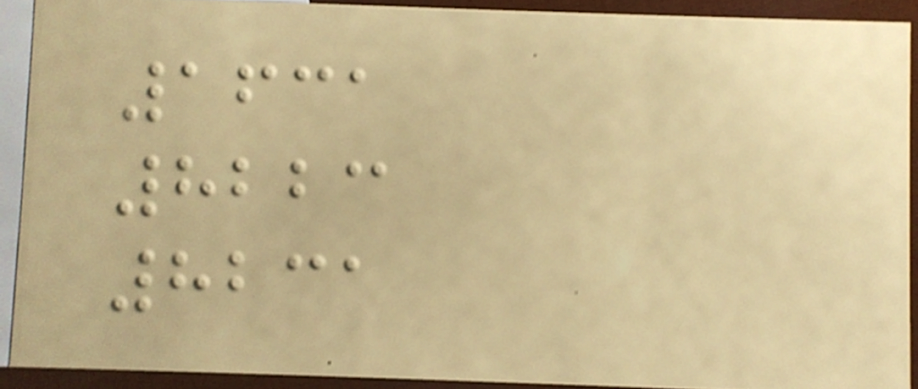1631
8223
8231
